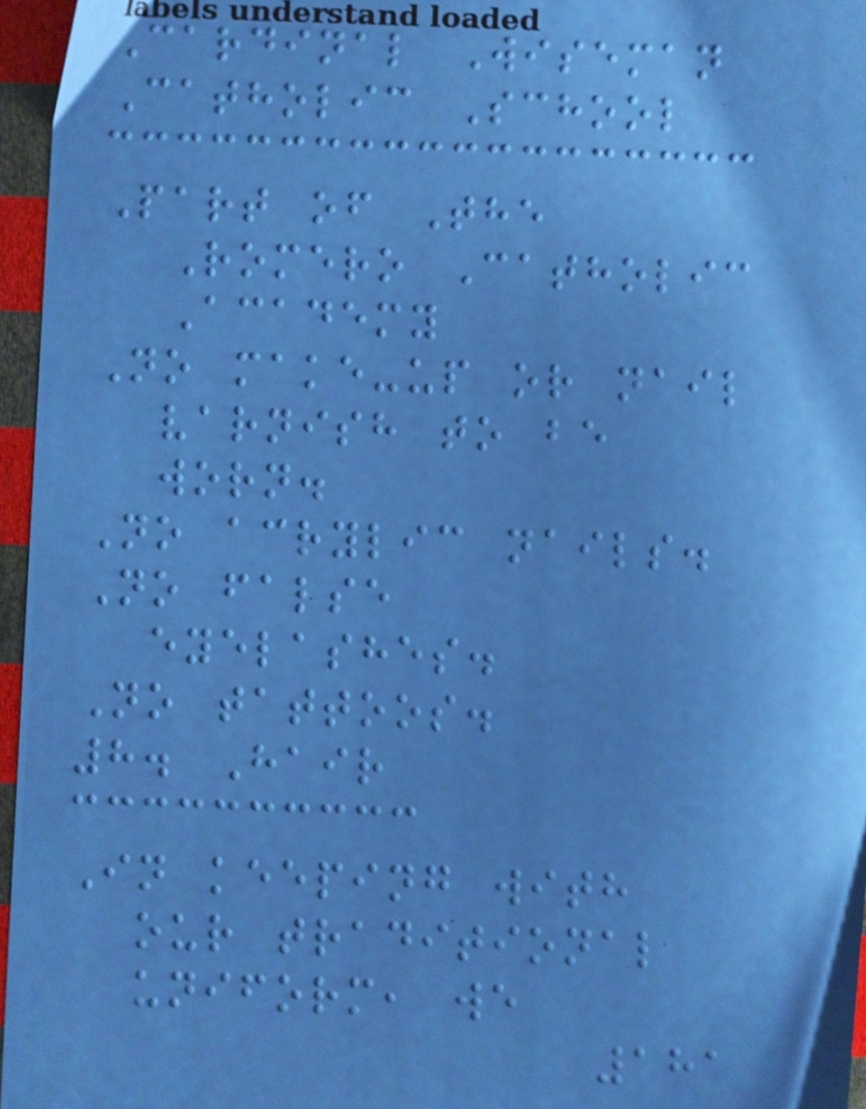Cardinal Wiseman
Catholic School
Part of The
Romero Catholic
Academy
No make-up or nail
varnish to be
worn.
No acrylic nails.
No false
eyelashes.
No tattoos.
8. Hair
In keeping with
our traditional
uniform, we
181
